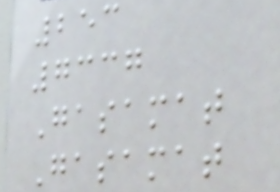253
7337
Gasamat
Gasamat
